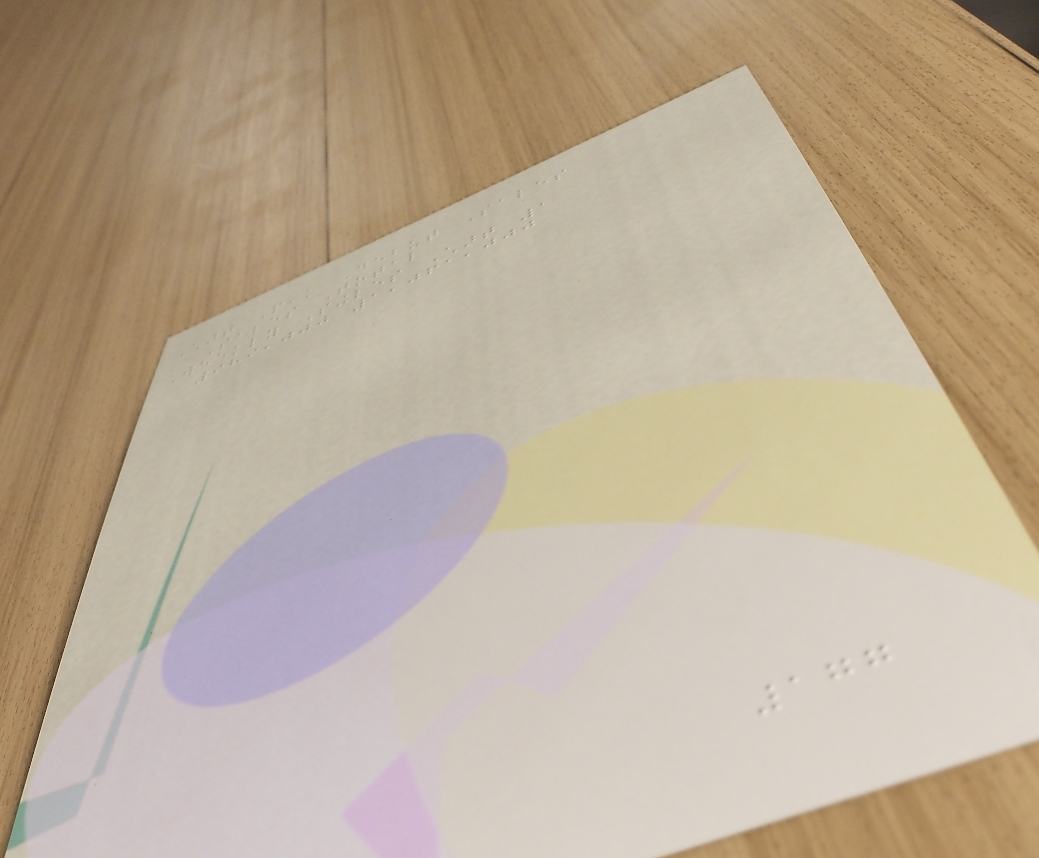Chart Peak Debut Sales
Sales Total
Weekly Singles Chart 1
989,000 1,061,000
177
